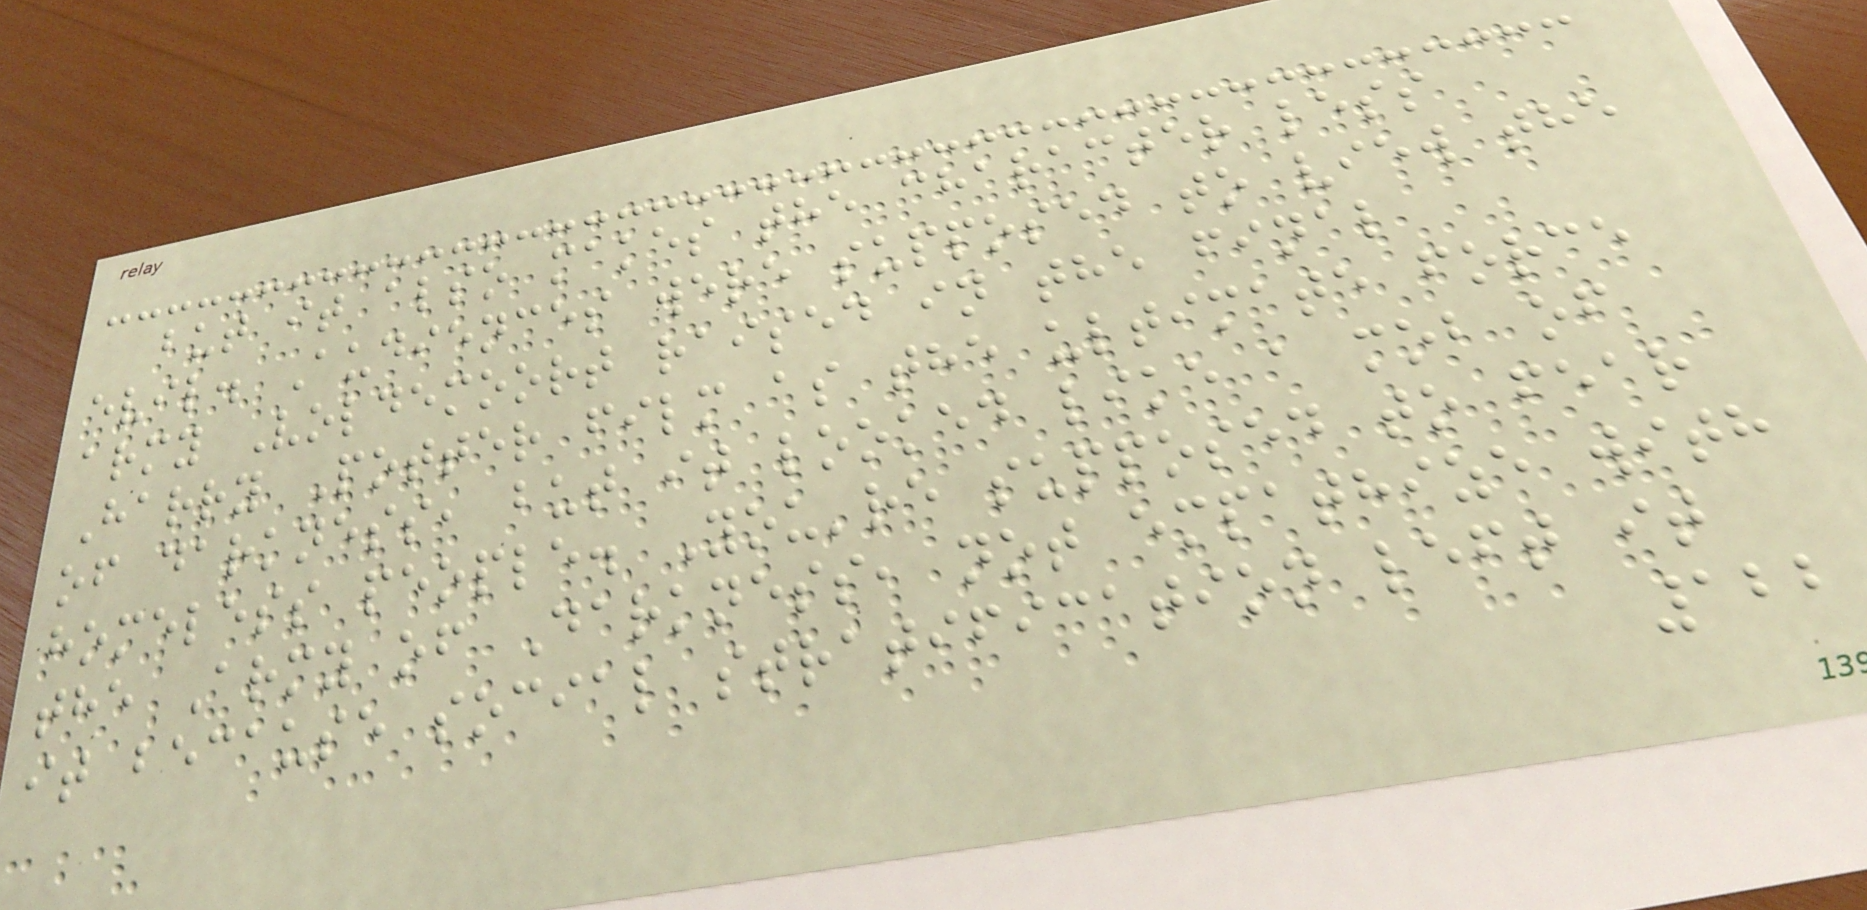but it also makes the character less
evil. Audiences were supposed to view the
army Voldemoort raised in the final
Harry Potter film as the ultimate force
of darkness, but it looked like a mob of
homeless people. You're supposed to fear
the Army of Darkness, not empathize with
it because social stratification left it
122
